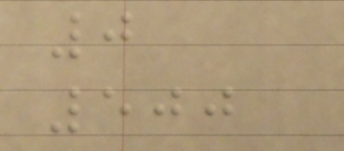0
500
